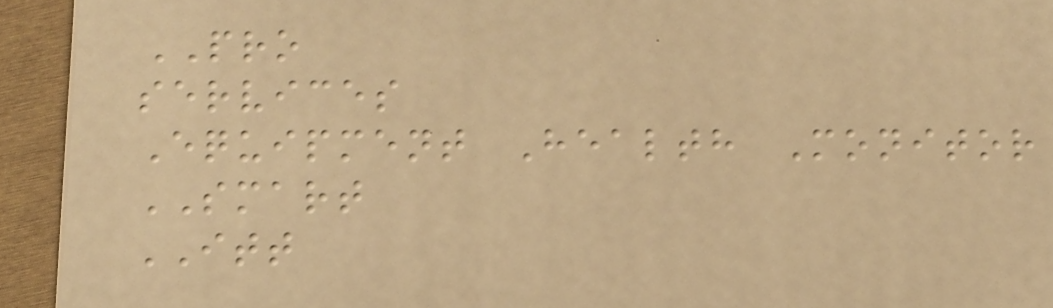PRO
services
Equipment Health Monitor
SMART
ITT
